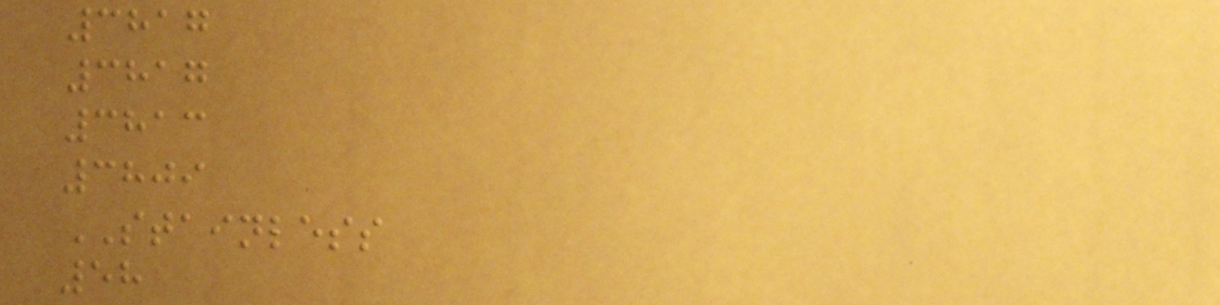3817
3817
3813
3809
STAINLESS
58
